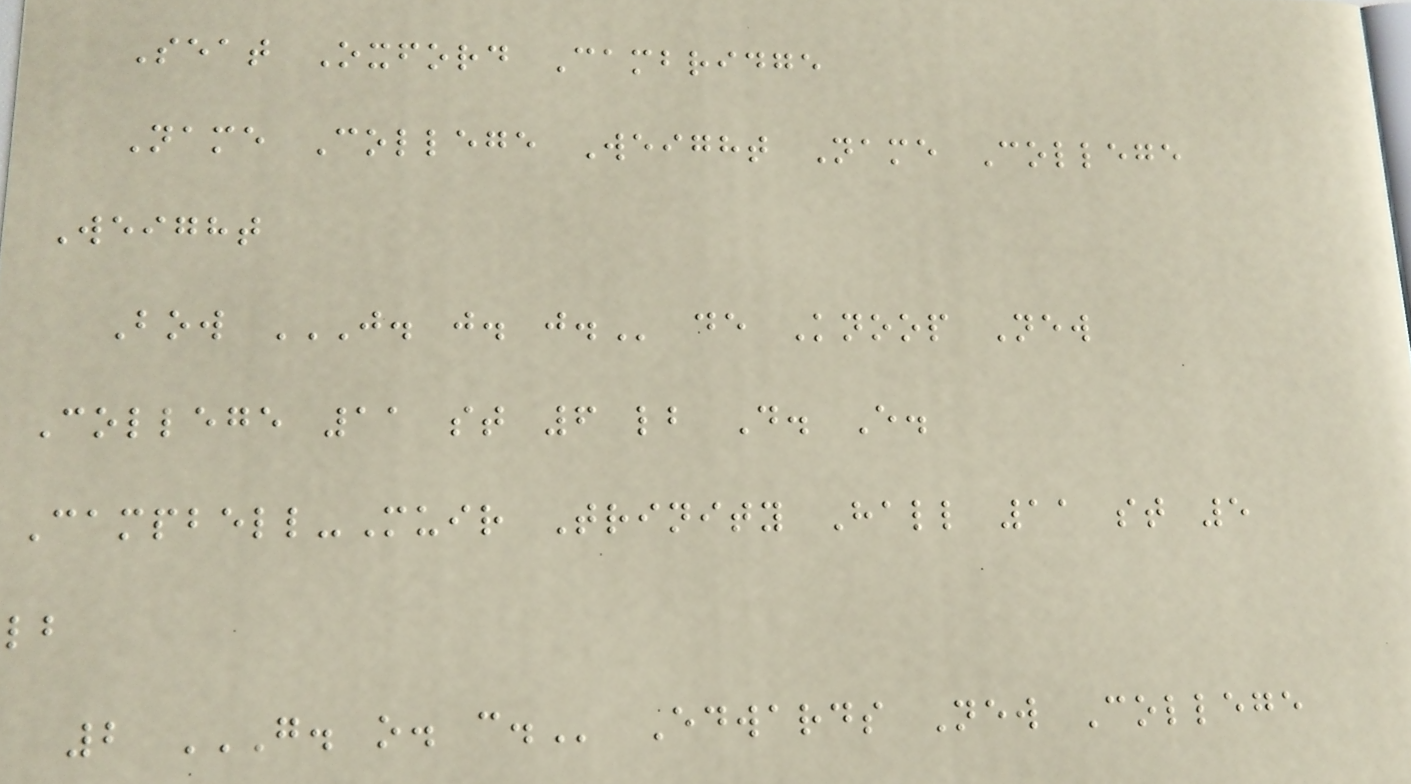Seat Oxford Cambridge
Name College Weight Name College
Weight
Bow J. J. J. de Knoop New
College 11 st 6 lb D. E.
Campbell-Muir Trinity Hall 11 st 5
lb
2 G. O. C. Edwards New College
